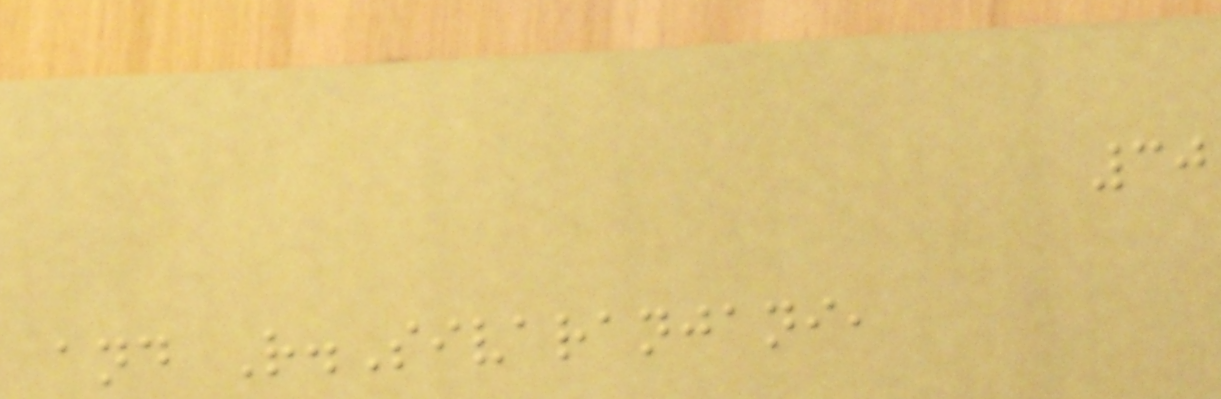30
and R.Sivaranjani,
